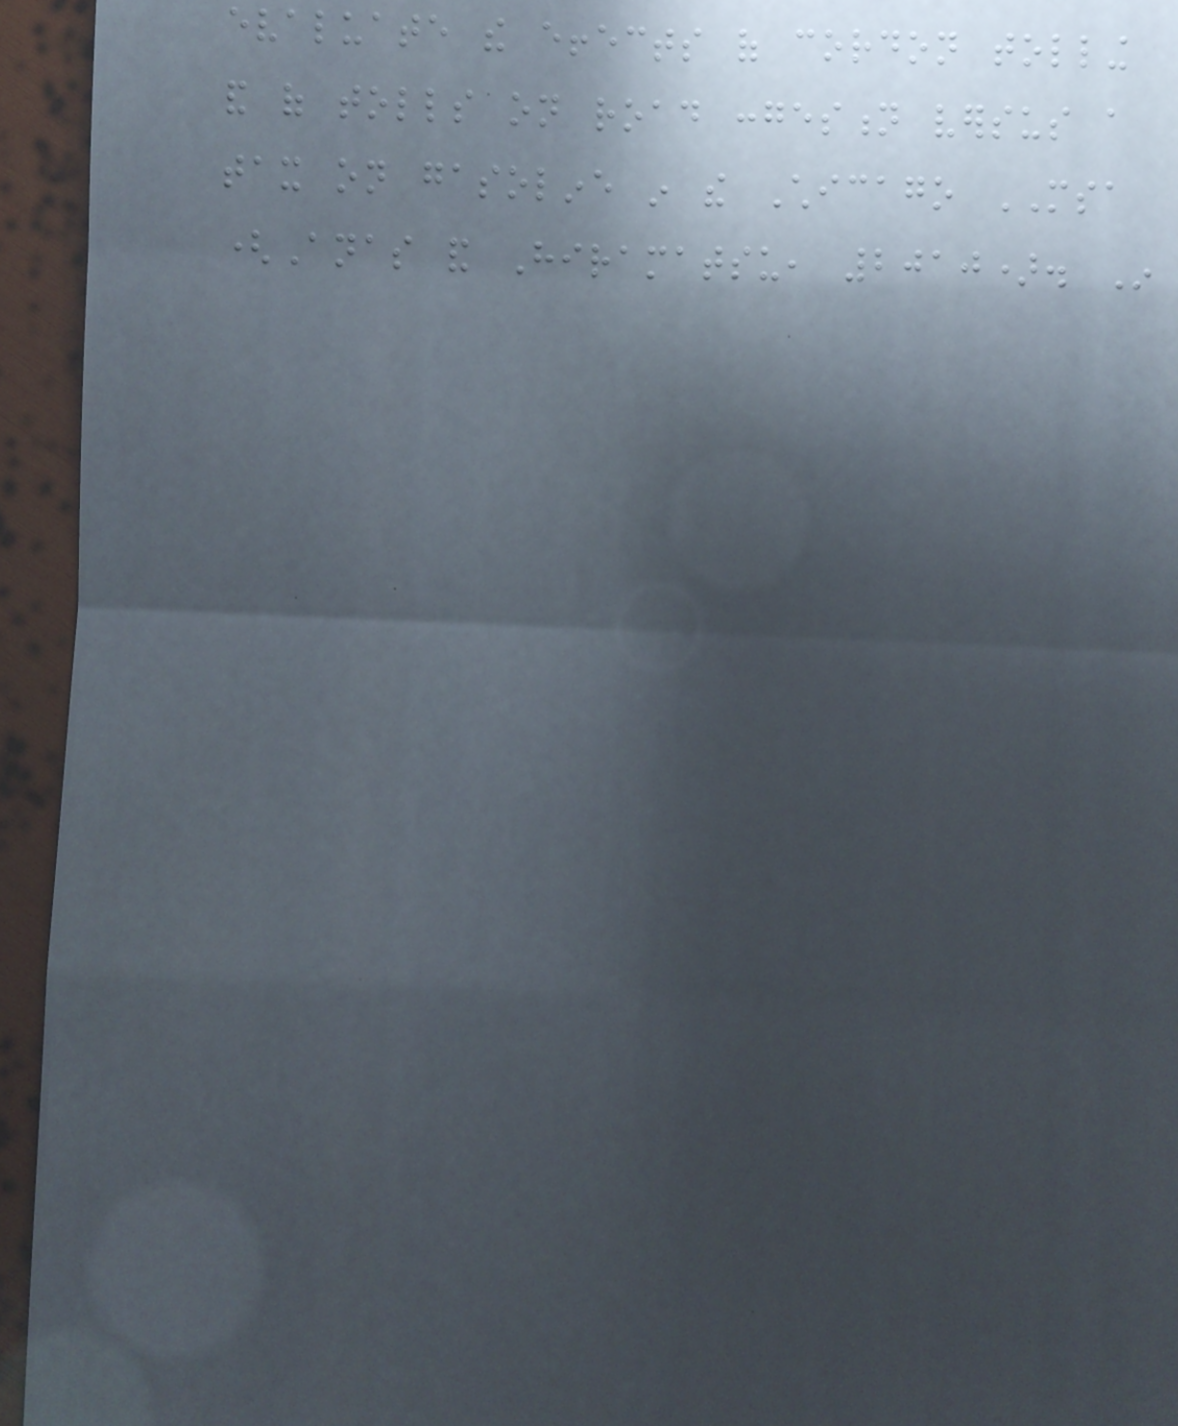evaluate the effects of cordon tolling
and of tolls on road congestion versus a
tax on gasoline in the Chicago MSA
(Anas and Hiramatsu, 2010). In
